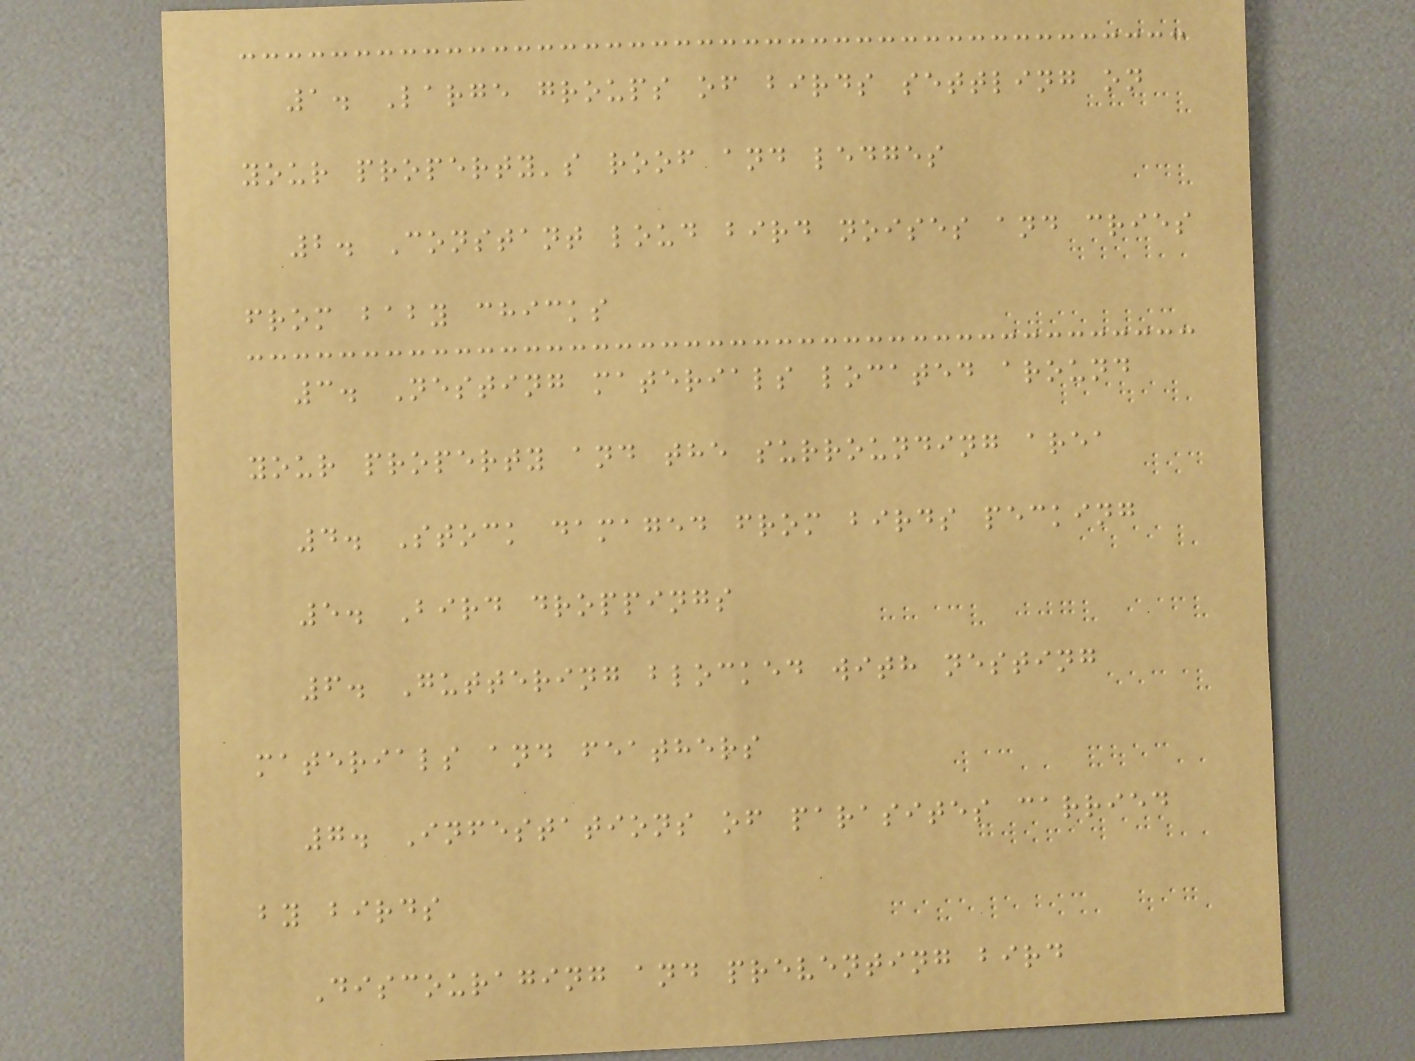1. Large groups of birds settling on
your property's roof and ledges
2. Constant loud bird noises and cries
from baby chicks
3. Nesting materials located around
your property and the surrounding area
4. Stock damaged from birds pecking
5. Bird droppings
6. Guttering blocked with nesting
materials and feathers
7. Infestations of parasites carried
by birds
Discouraging and preventing bird
